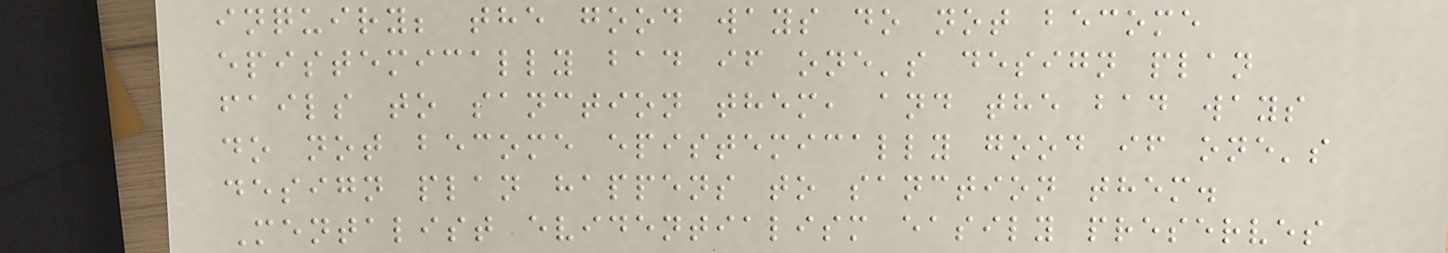inquiry; the good ways do not become
epistemically bad if one's design plan
fails to sanction them, and the bad ways
do not become epistemically good if one's
design plan happens to sanction them.
Mentalist evidentialism easily preserves
